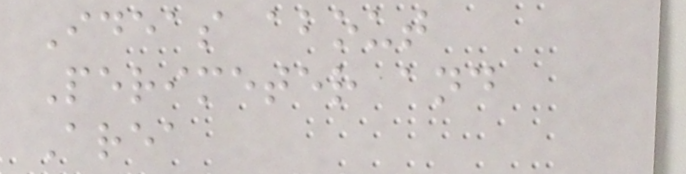Ideas about
Perimeter and
Area
